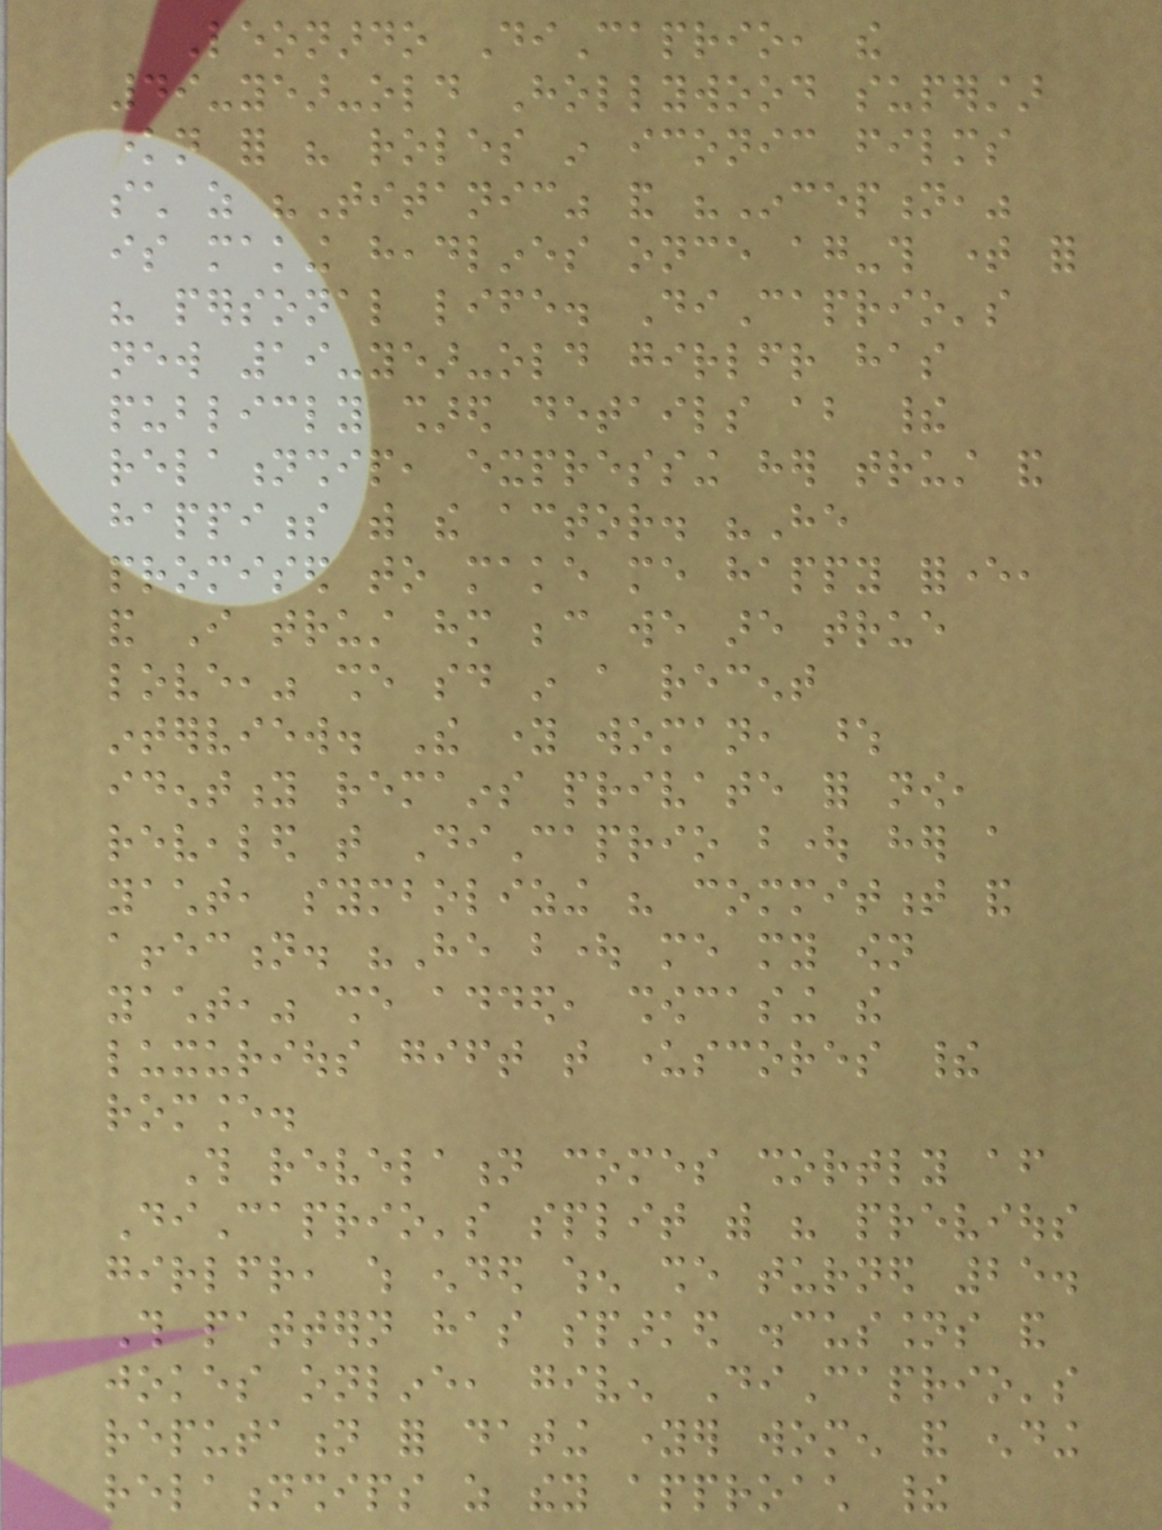Leonardo DiCaprio, the
49-year-old Hollywood superstar
known for his roles in iconic films
such as "Titanic" and "Inception,"
is making headlines once again-this time for
his personal life. DiCaprio's
new 19-year-old girlfriend has
publicly shared details about their
relationship, expressing her trust and
happiness with the actor. "He
promised to make me happy forever,
and I trust him because we are true
love," she said in a recent
interview. The young woman, whose
identity remains private for now,
revealed that DiCaprio bought her a
yacht, symbolizing his commitment and
affection. "He bought me my own
yacht," she added, showcasing the
luxurious gift that underscores their
romance.
This revelation comes shortly after
DiCaprio's split with his previous
girlfriend, which ended when she turned 25.
This pattern has sparked discussions and
jokes online, given DiCaprio's
reputation for dating younger women and ending
relationships as they approach their
